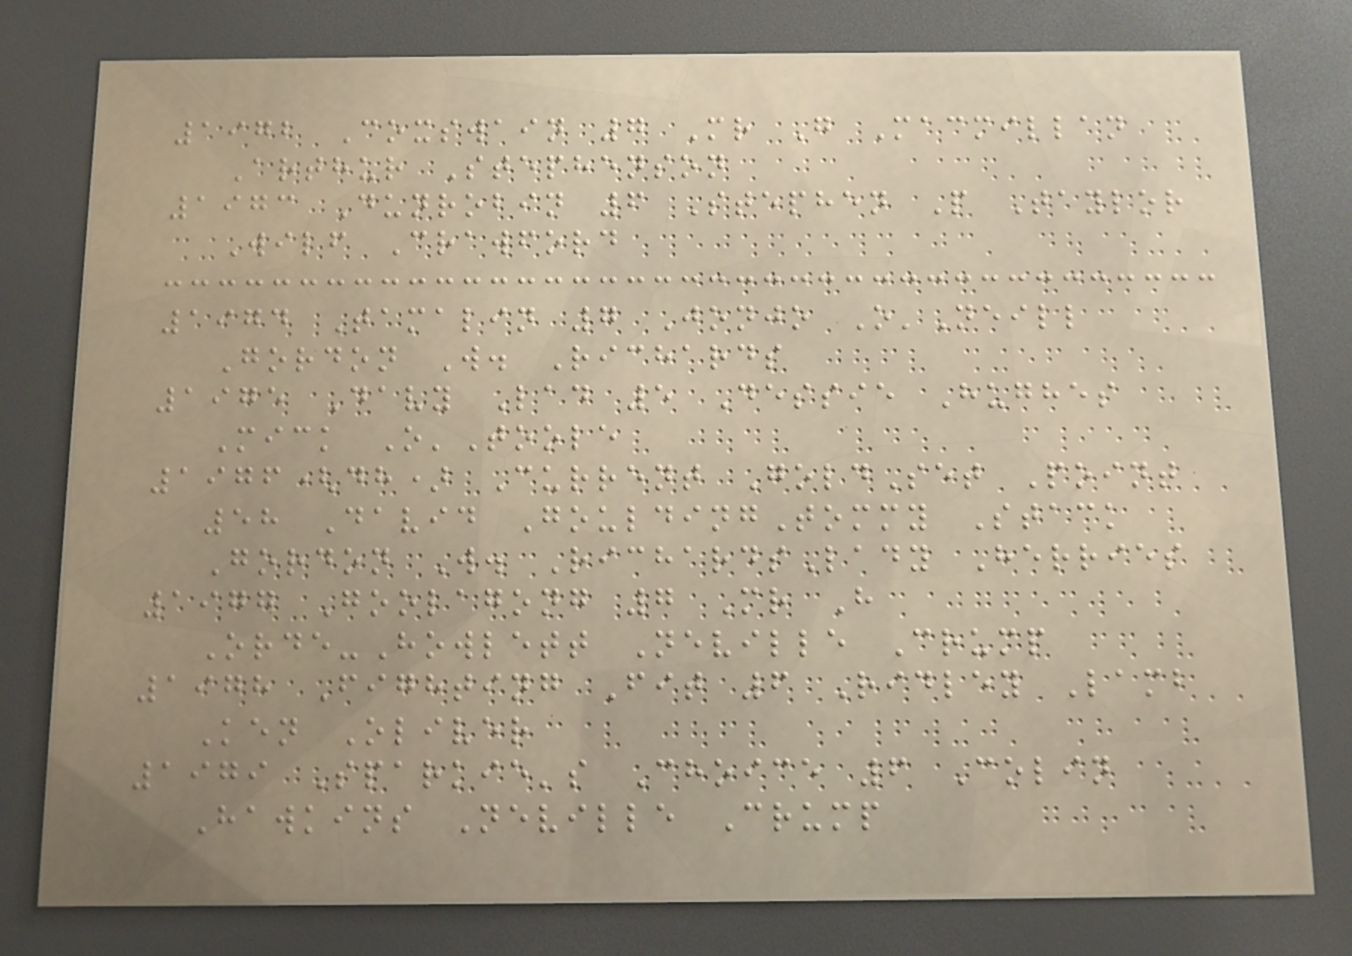1972 Coxswain 7 Mr G Macmillan
Arthur Stephenson
1973 Dunrobin 6 Stephen P Taylor
Wilf Crawford
1974 Tamalin 7 Jonjo O'Neill
Gordon W. Richards
1975 Davy Lad 5 Dessie Hughes
Mick O'Toole
1976(dh) Current GoldSet Point
58 David GouldingTommy Stack
Gordon W. RichardsLady Herries
1977 Goolagong 7 Mr H
Orde-Howlett Neville Crump
1978 Fighting Fit 6 Ridley Lamb
Ken Oliver
1979 Sparkie's Choice 6 Colin
Hawkins Neville Crump
